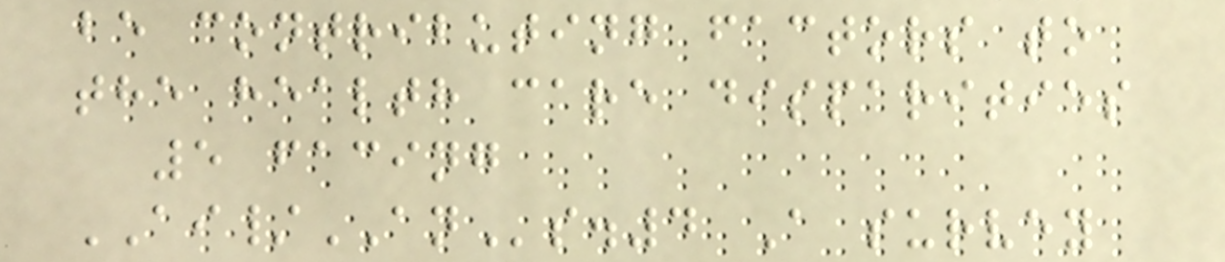be contributing factors to
the health care disparities
5 facing
AI/ANs.4 A survey
